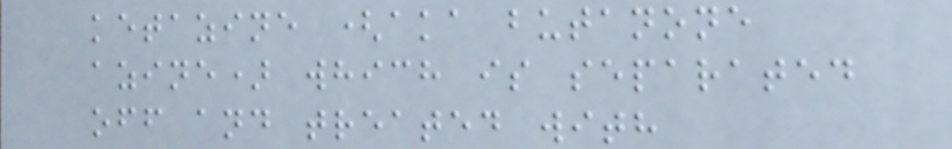ketazine (aka butanone
azine) which is separated
off and treated with
